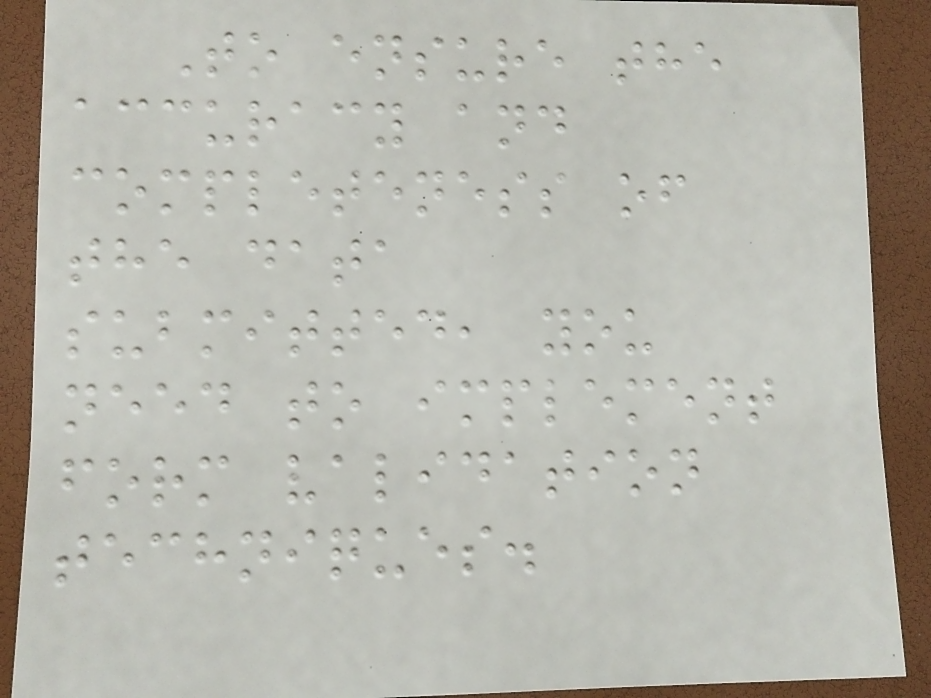To ensure the
accuracy and
completeness of
the data
submitted, you
need to implement
form validation
techniques.
